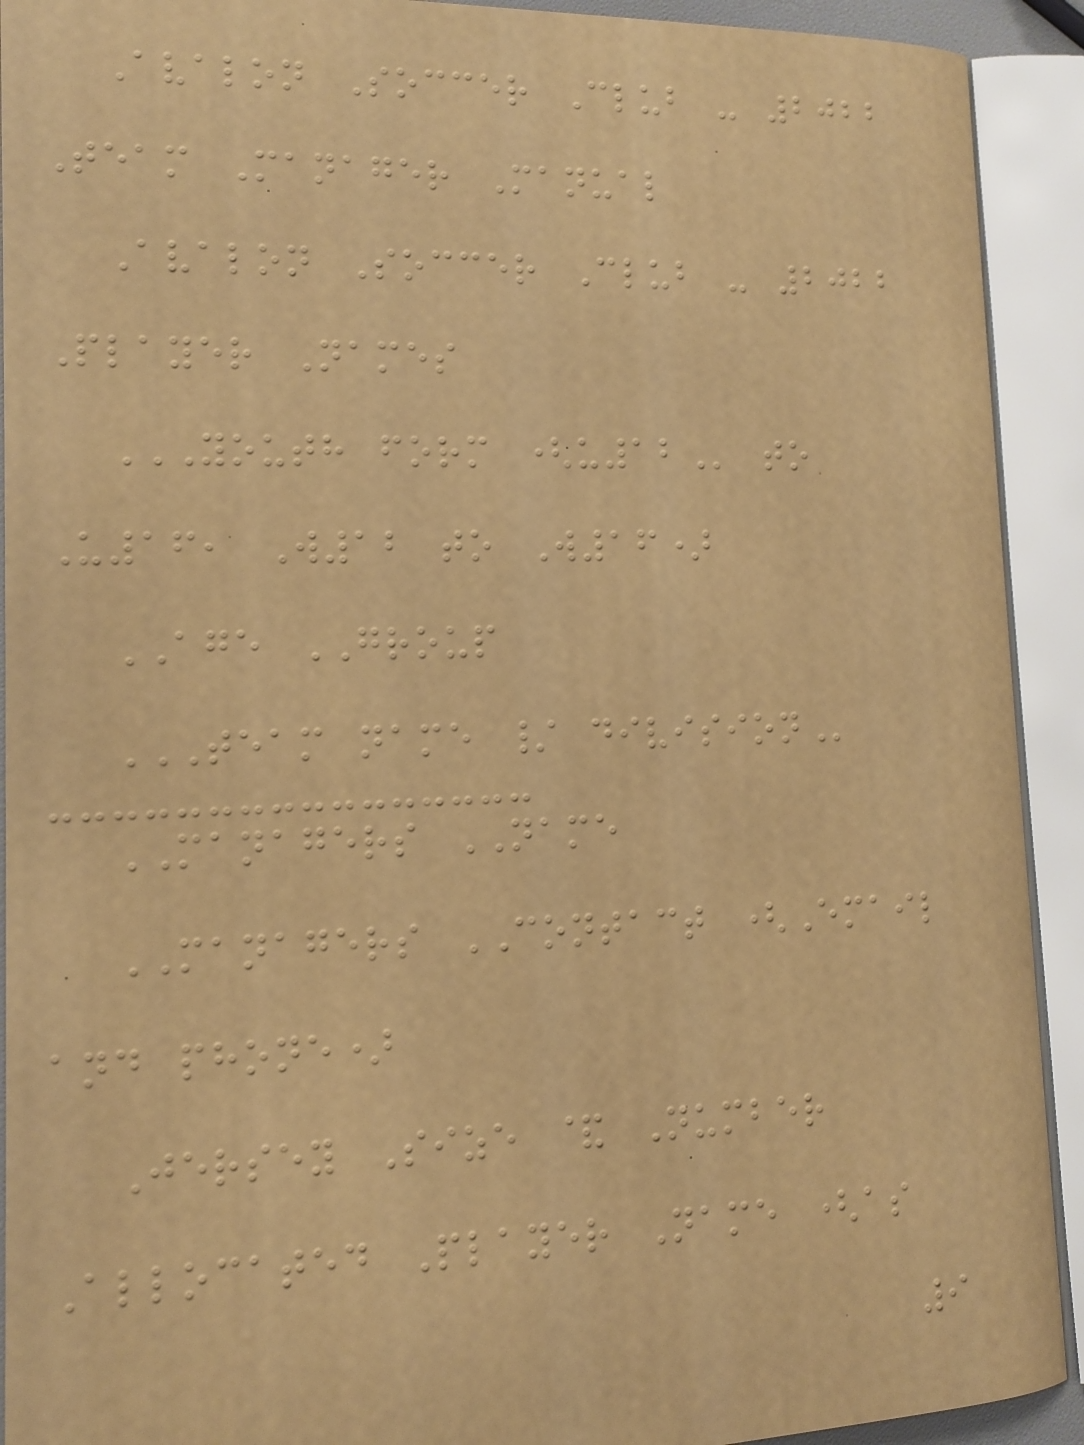Avalon Soccer Club - 2022
Team Manager Manual
Avalon Soccer Club - 2022
Player Names
YOUTH FORM (U12 to
U16, W12 to W16)
AGE GROUP
TEAM NAME / DIVISION
MANAGERS NAME
MANAGERS CONTACT (Email
and phone)
Jersey Size & Number
Allocated Player Name (as
9
